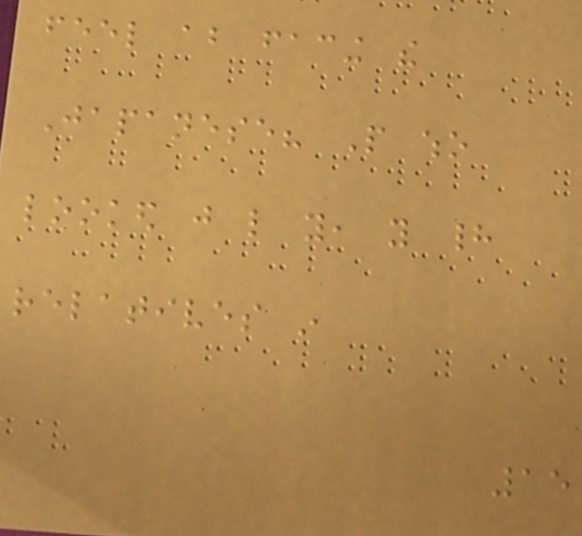feel about facing the
Japanese? People who
looked just like you, you had
relatives in
15
